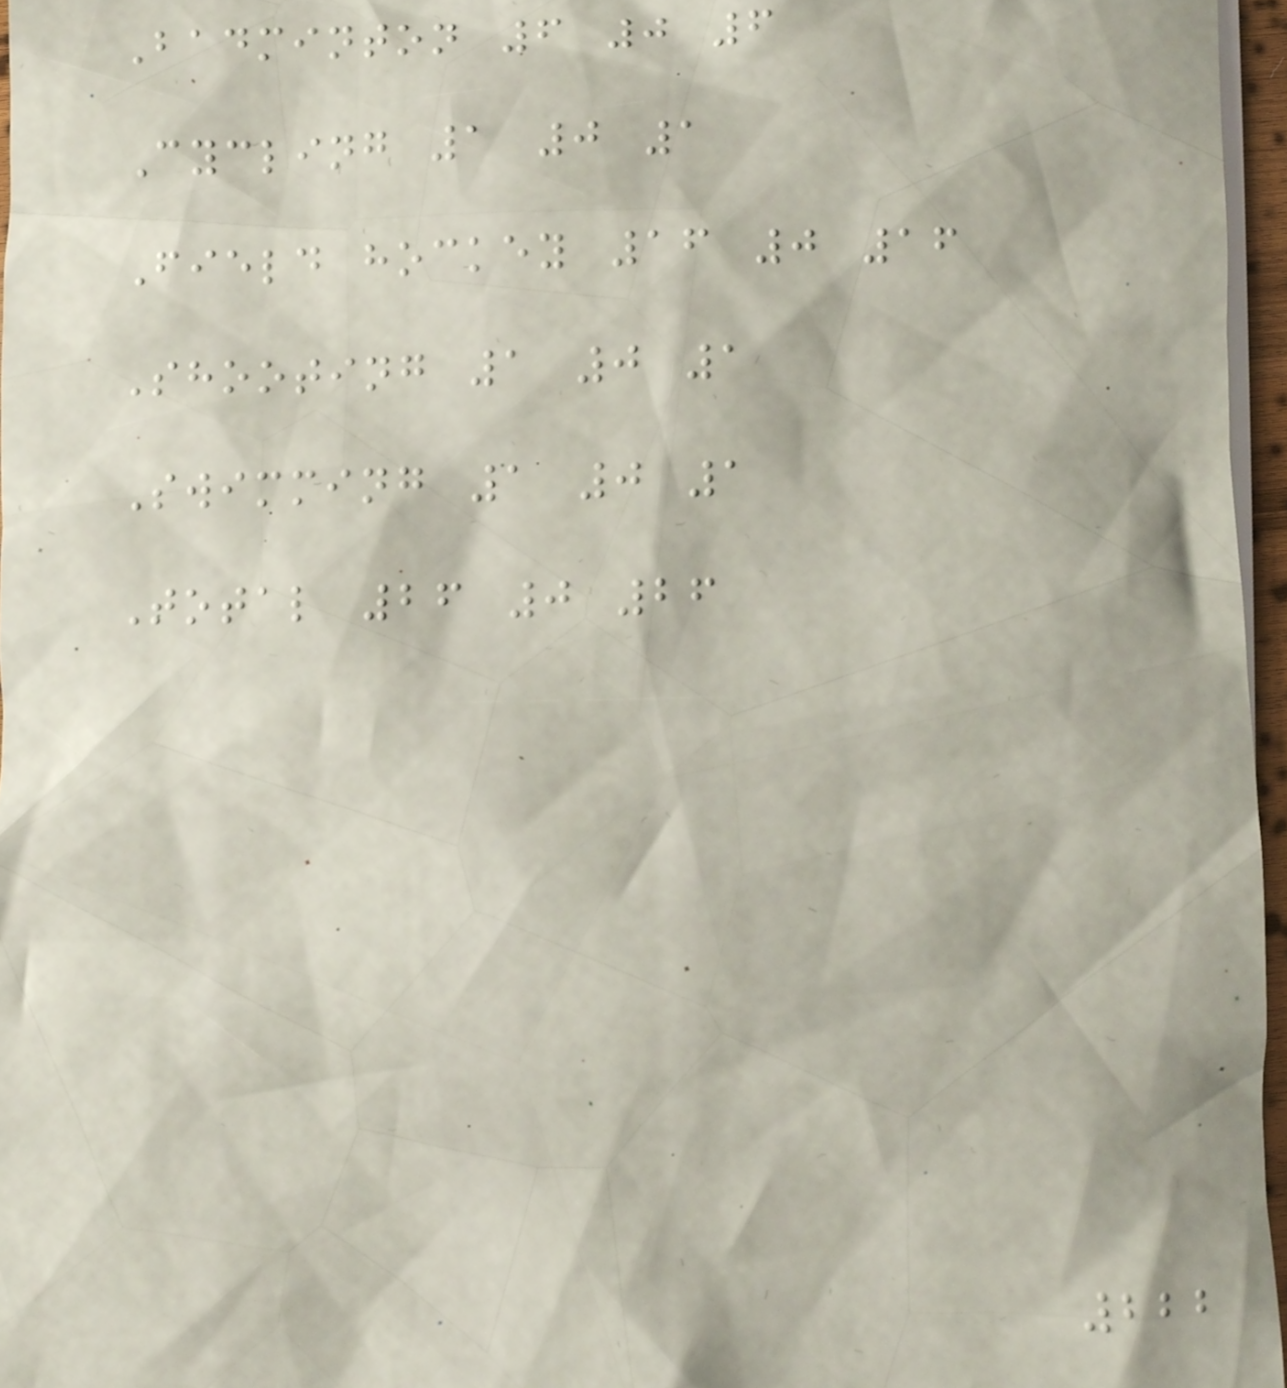Badminton 6 0 6
Cycling 1 0 1
Field hockey 16 0 16
Shooting 1 0 1
Swimming 1 0 1
Total 26 0 26
222
